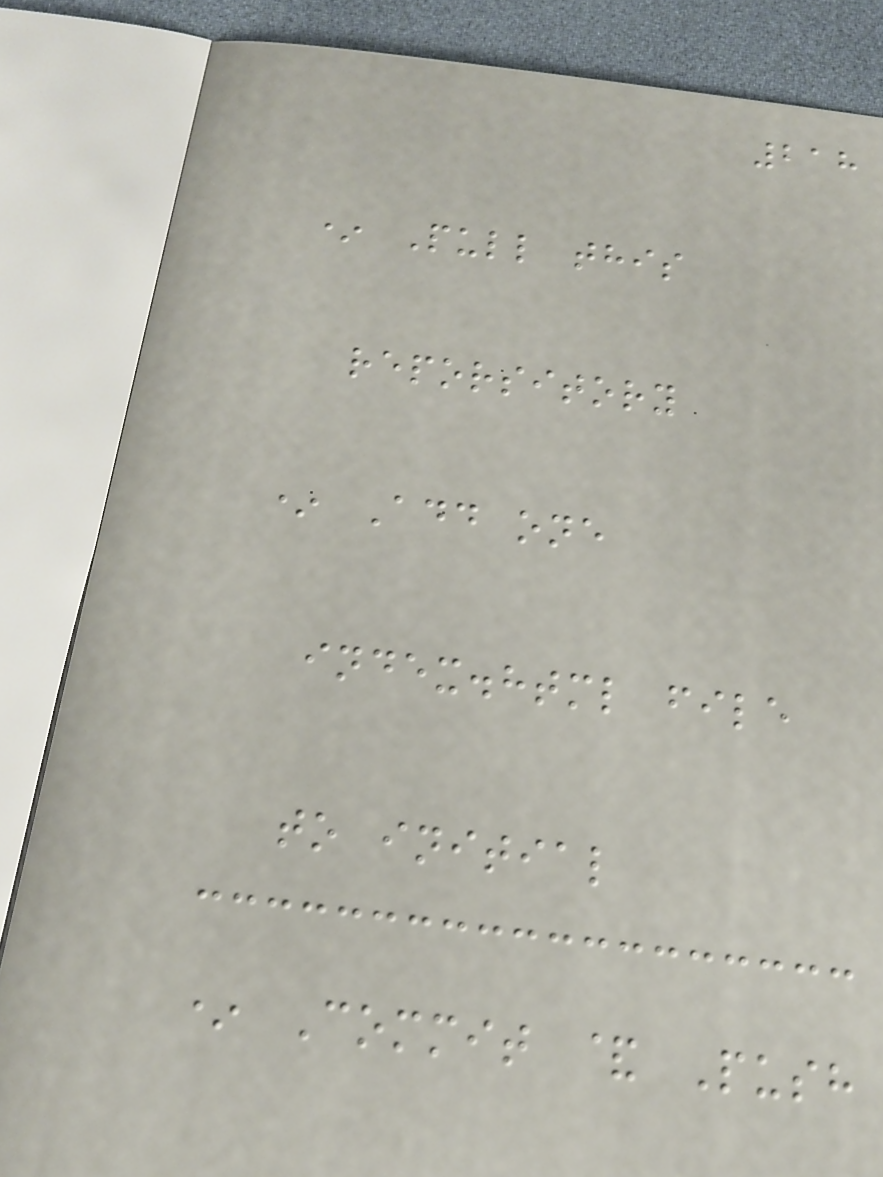218
* Pull this
reporsitory
* Add one
index.html file
to initial
* Commit & Push
